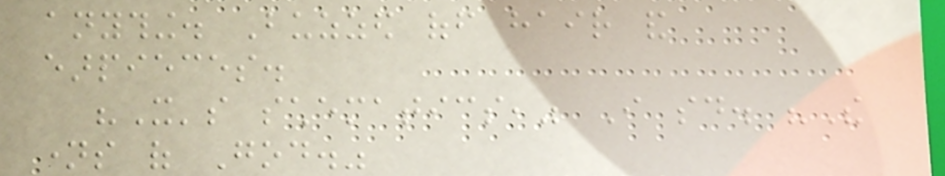anything. Buzzed off hair and
earpieces.
"It's schematics," I said. "The
names of God."
